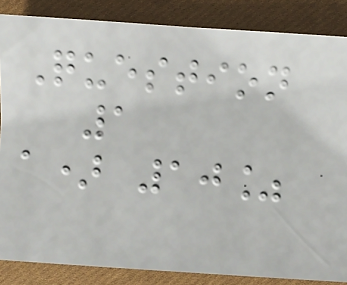Question
1
a) 10%
